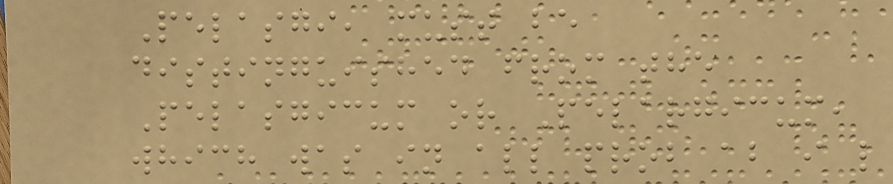Pelasgi, must be
distinguished from the
Pelasgicum or Pelargicum,
which was in all prob ab i l
